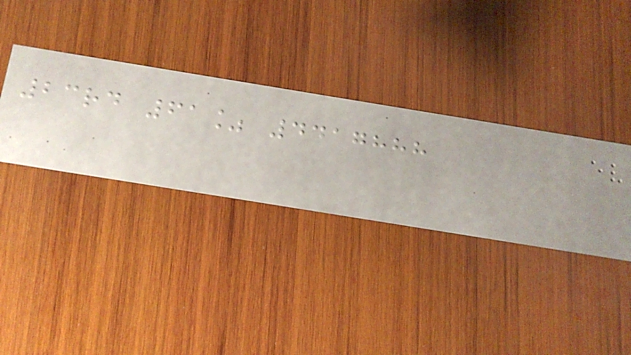23rd 61% 4417888
